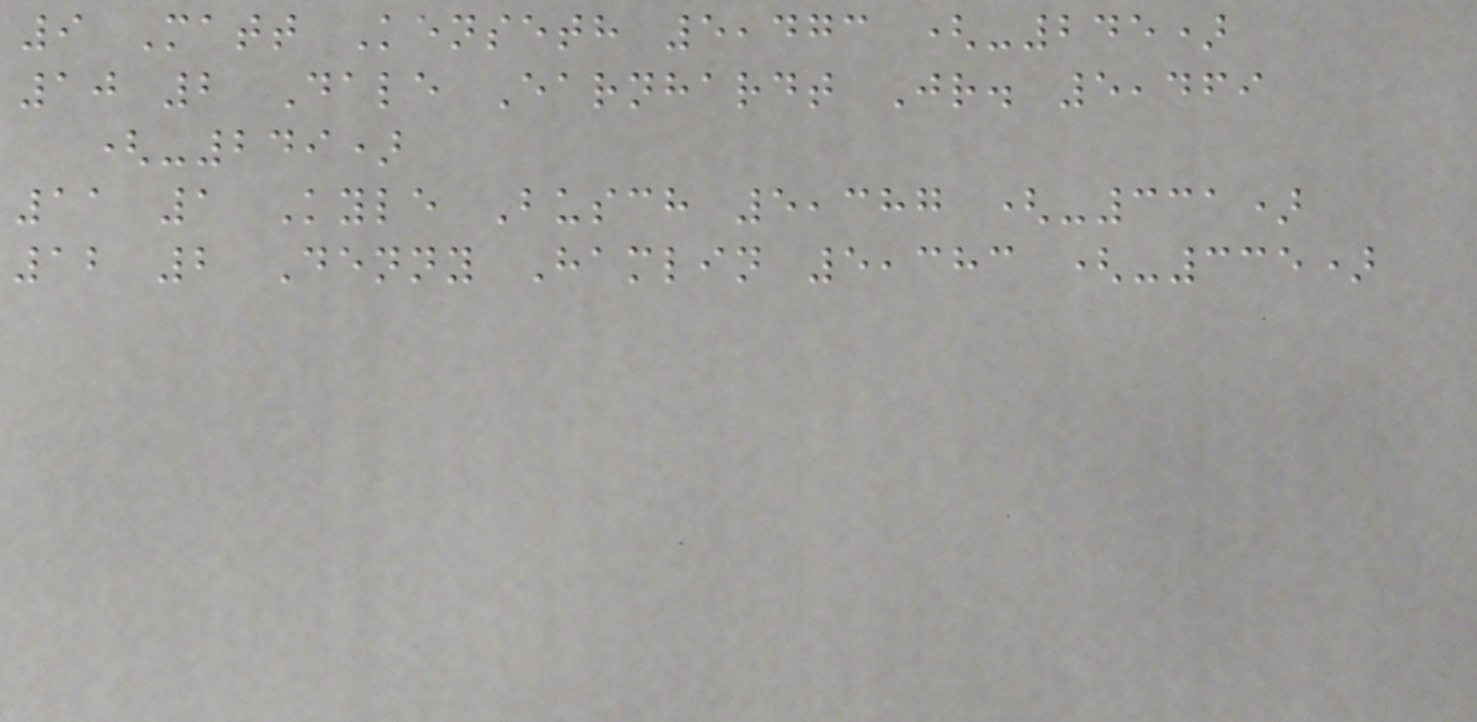9 Matt Kenseth 5,473 (-245)
10 2 Dale Earnhardt Jr. 5,469
(-249)
11 1 Kyle Busch 5,387 (-331)
12 2 Denny Hamlin 5,383 (-335)
